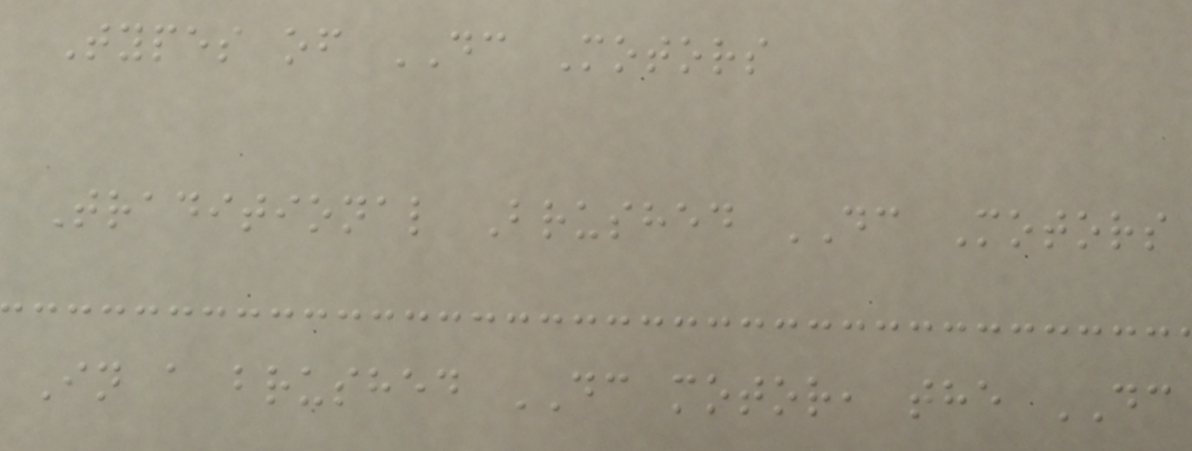Types of DC Motors
Traditional Brushed DC Motors
In a brushed DC motor, the DC
